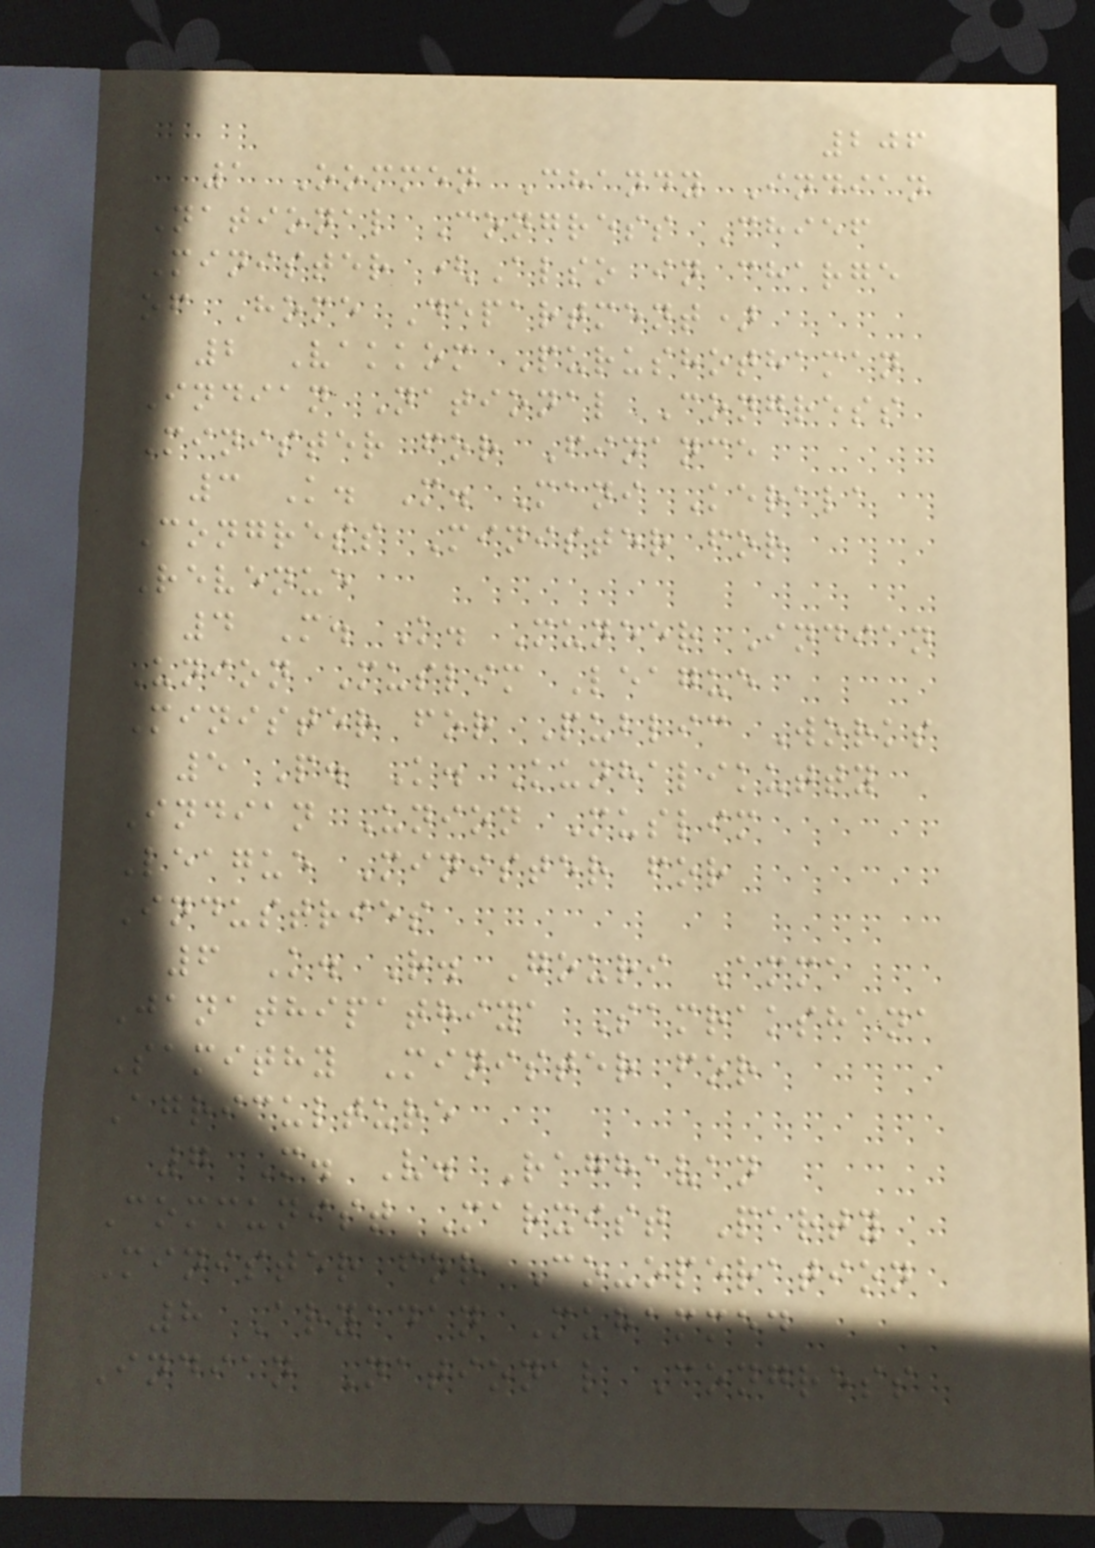206
1 Oommen Chandy Indian
National Congress Chief
Minister (Also in charge
of Home Department)
2 Vakkom Purushothaman
Indian National Congress
Minister for Finance
3 K. M. Mani Kerala
Congress Minister for
Revenue
4 M. K. Muneer Indian
Union Muslim League
Minister for Public Works
5 P. K. Kunhalikutty
Indian Union Muslim
League Minister for
Industries
6 K. R. Gouri Amma
Janathipathiya Samrakshana
Samithy Minister for
Agriculture
7 M. V. Raghavan
Communist Marxist Party
Minister for Co-operation
8 Aryadan Muhammed
Indian National Congress
